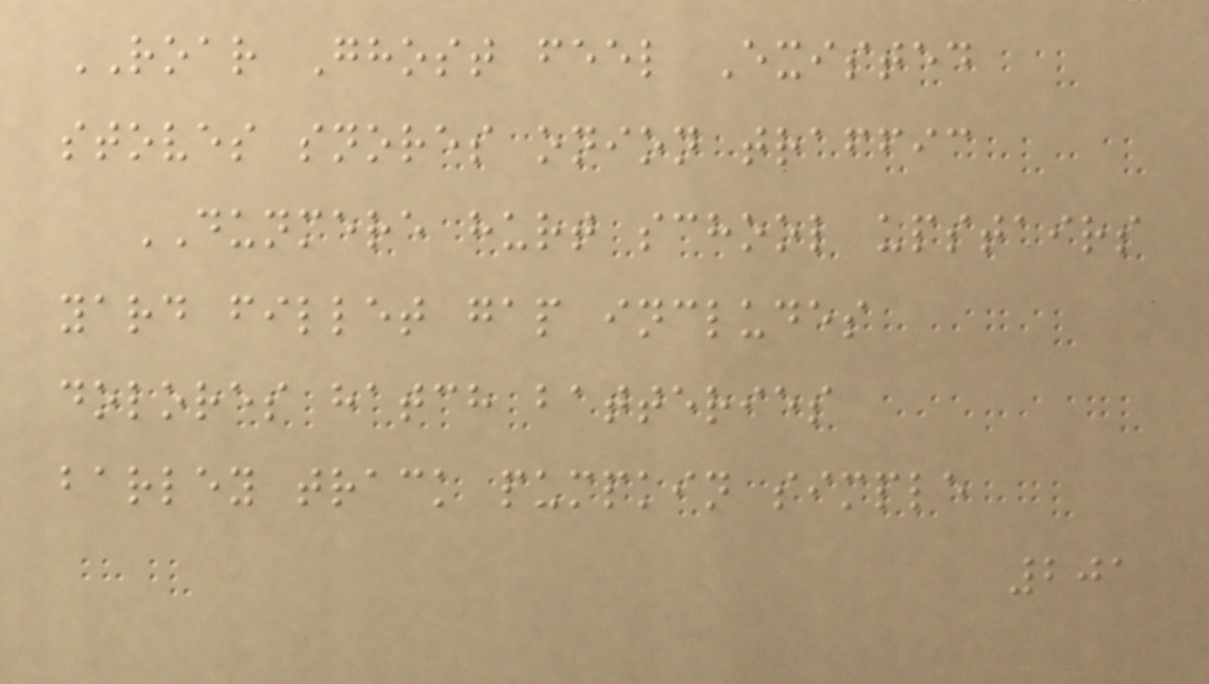ROAR Ghost feel Existed
stoves snores onion traffic
DUNMERE hurt school upstairs
yard fillet gap includes
dolores hatch batteries
barley track pumpkin simple
201
